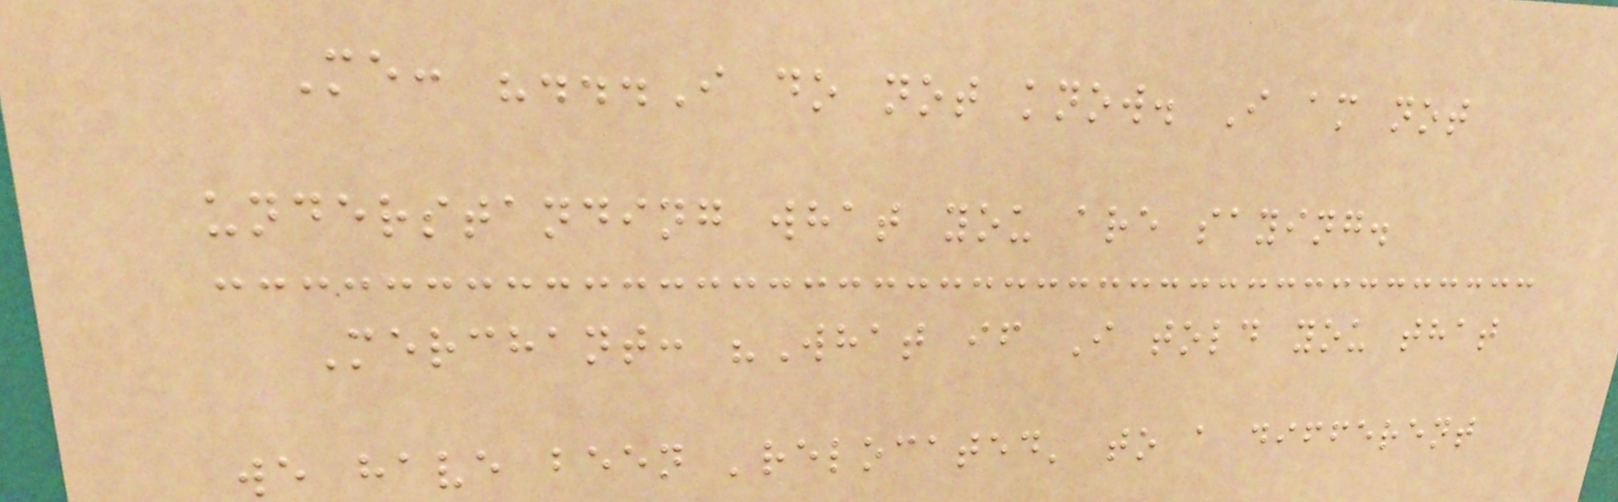Me: "...I do not know. I am not
understanding what you are saying.
Merchant: "What if I told you that
we have been 'relocated' to a different
